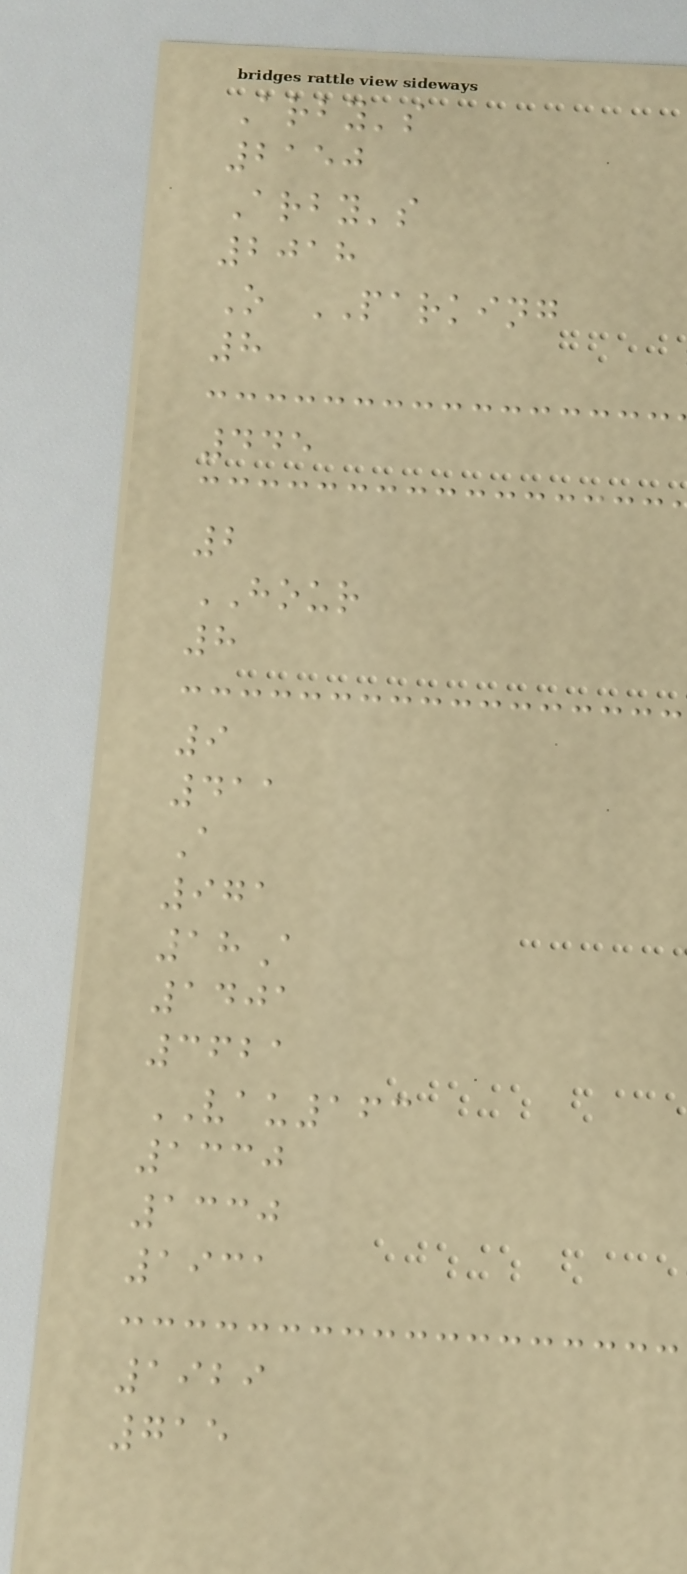Arby's
2150
Arby's
2018
O PARKING
8
445
2
HOUR
8
9
411
A
971
18A
1401
3621
VAU163
1330
1330
1931
1929
715
